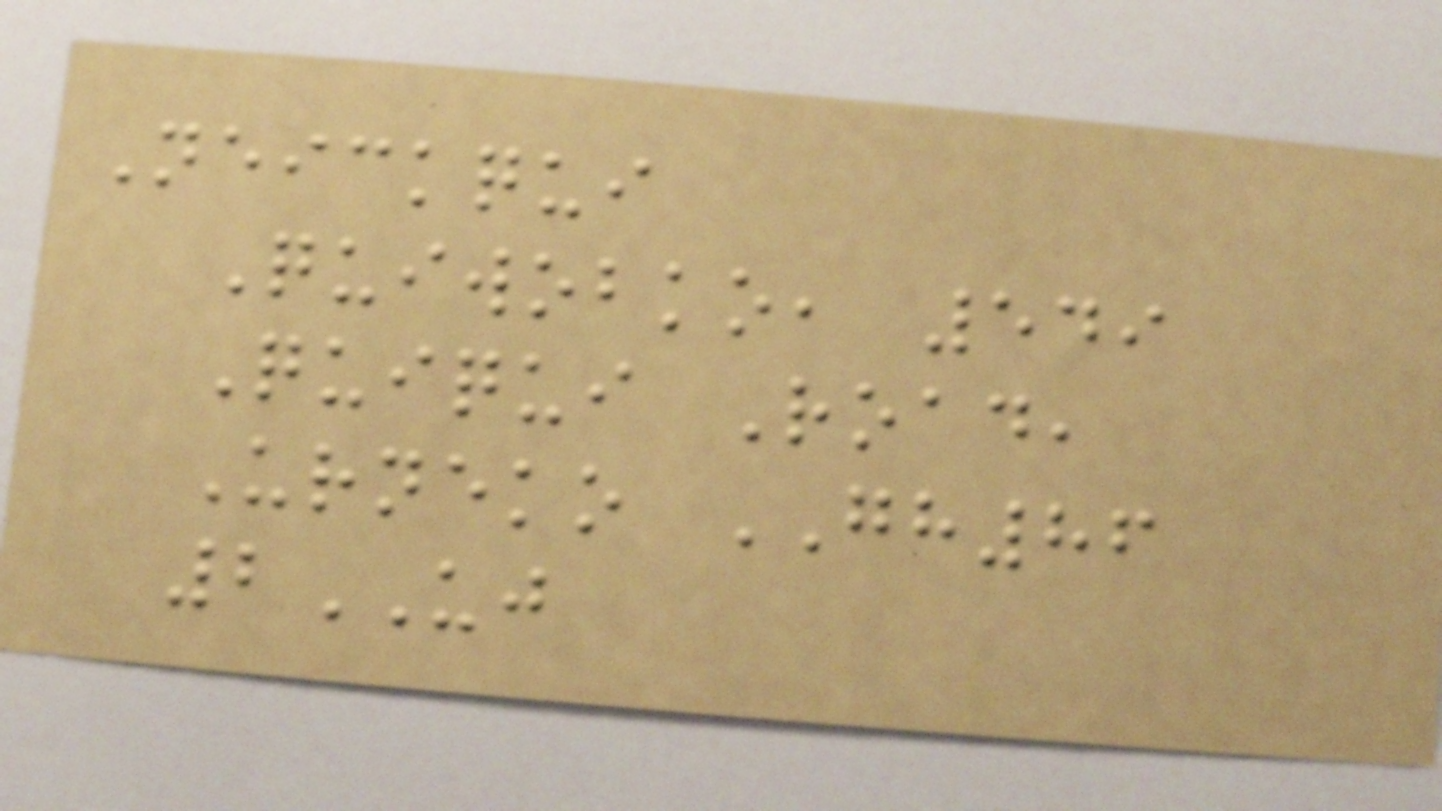Neickqui
Quiwobko, 549
Quiqui Road,
Urneko GH86
2UJ
